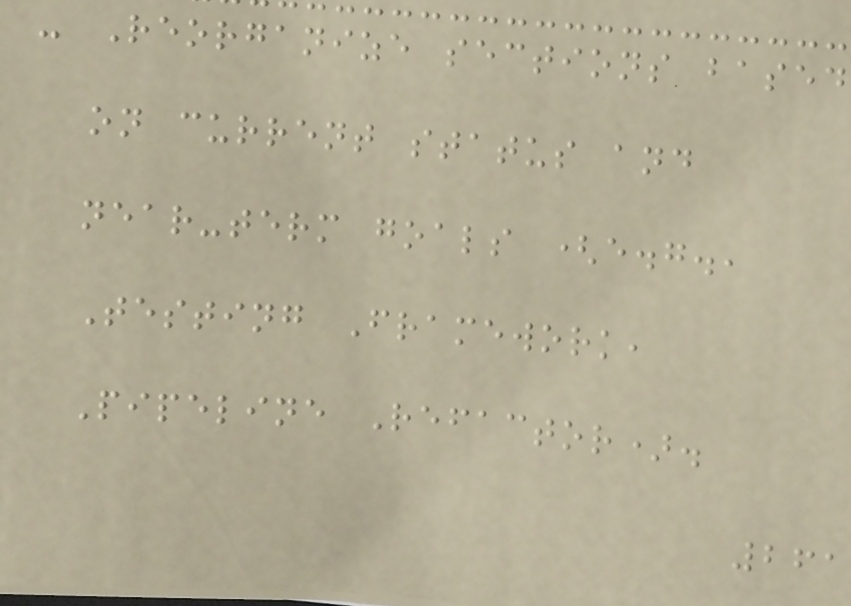- Reorganize sections based
on current status and
near-term goals (e.g.,
Testing Framework,
Pipeline Refactor).
261
